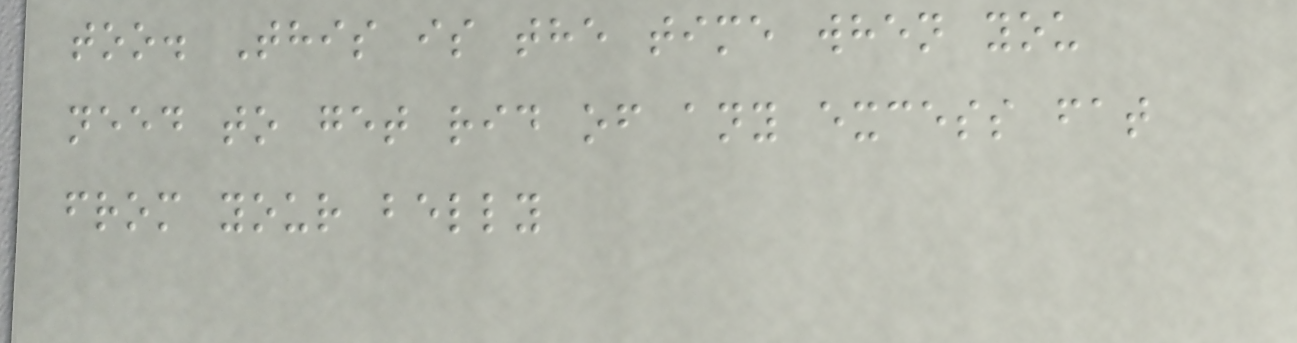too. This is the time when you
need to get rid of any excess fat
from your belly
